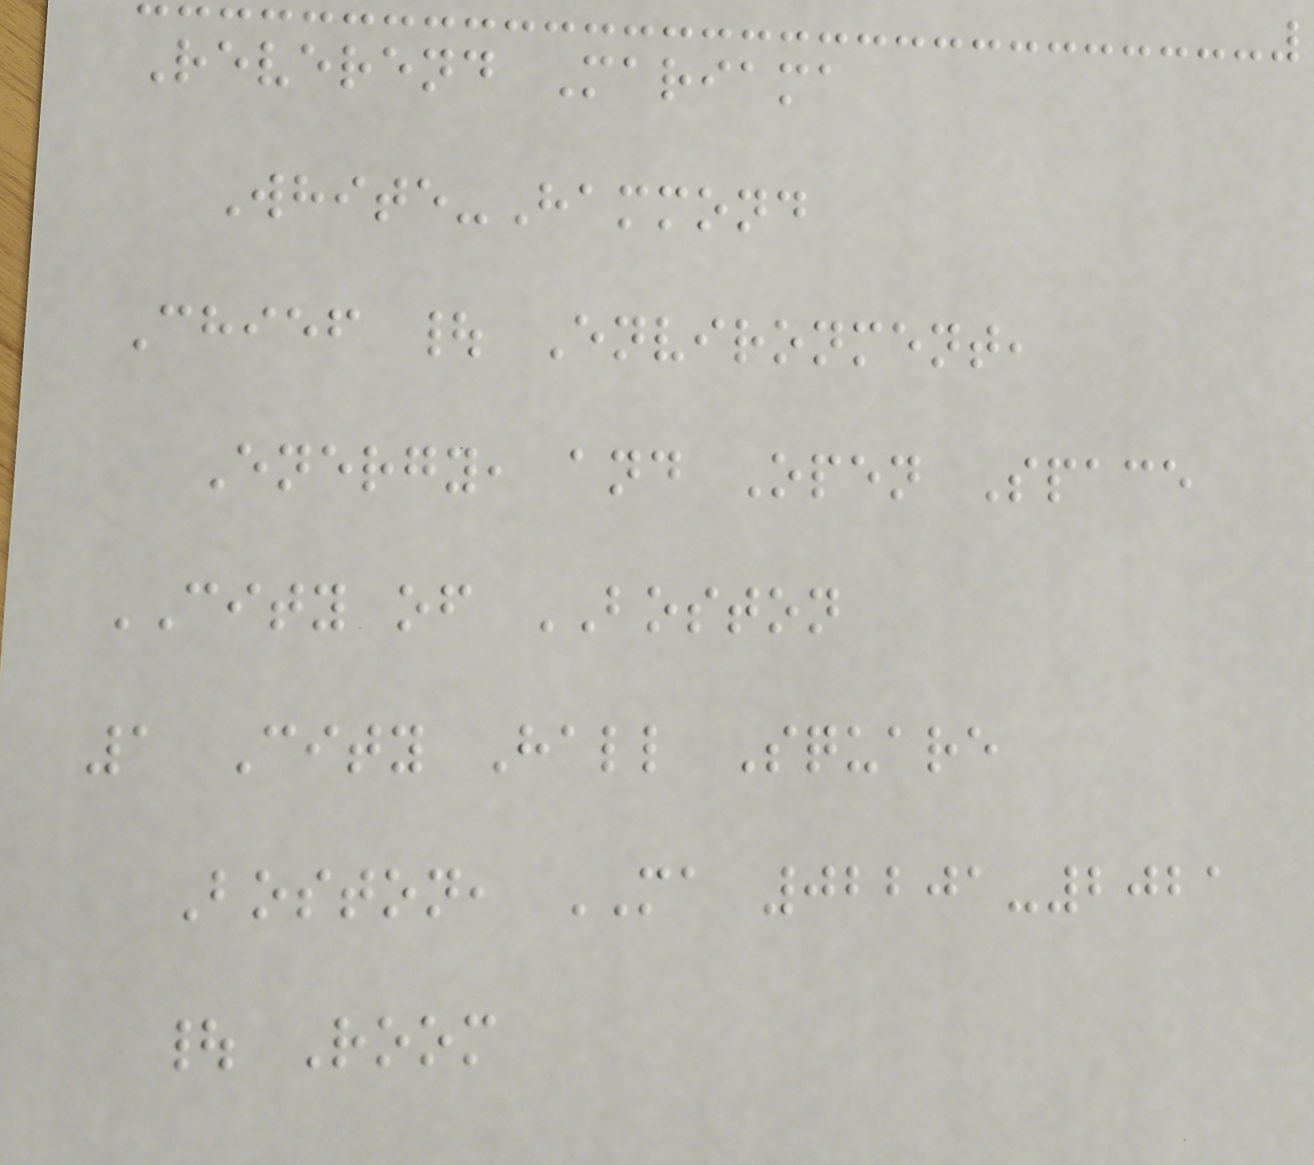Reverend Mariama
White-Hammond
Chief | Environment,
Energy, and Open Space
CITY of BOSTON
1 City Hall Square
Boston, MA 02201-2021
| Room
